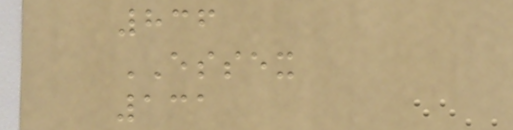836
ESSEX
131
